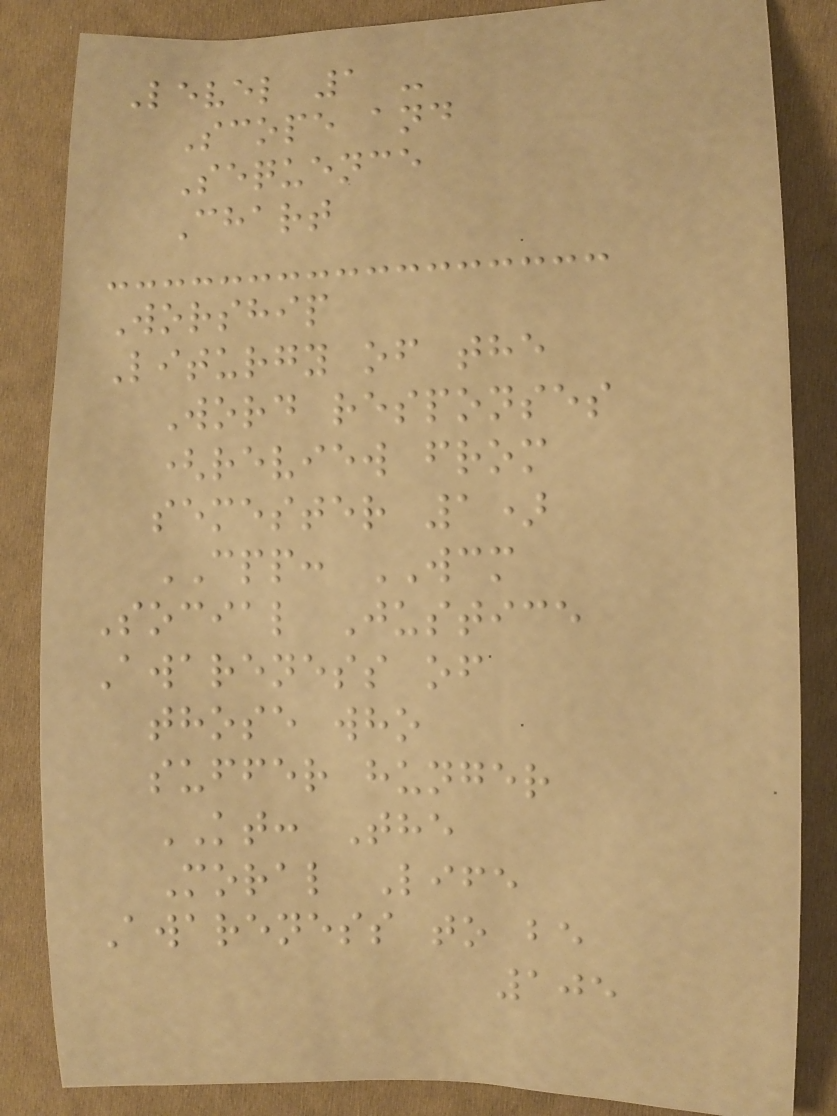Level 1 -
Scope and
Sequence
Chart
Worship
Liturgy of the
Word responses
(review from
semester 1)
CPP: WCM
Social Justice
Awareness of
those who
suffer hunger
KT: The
Moral Life
Awareness to be
105
